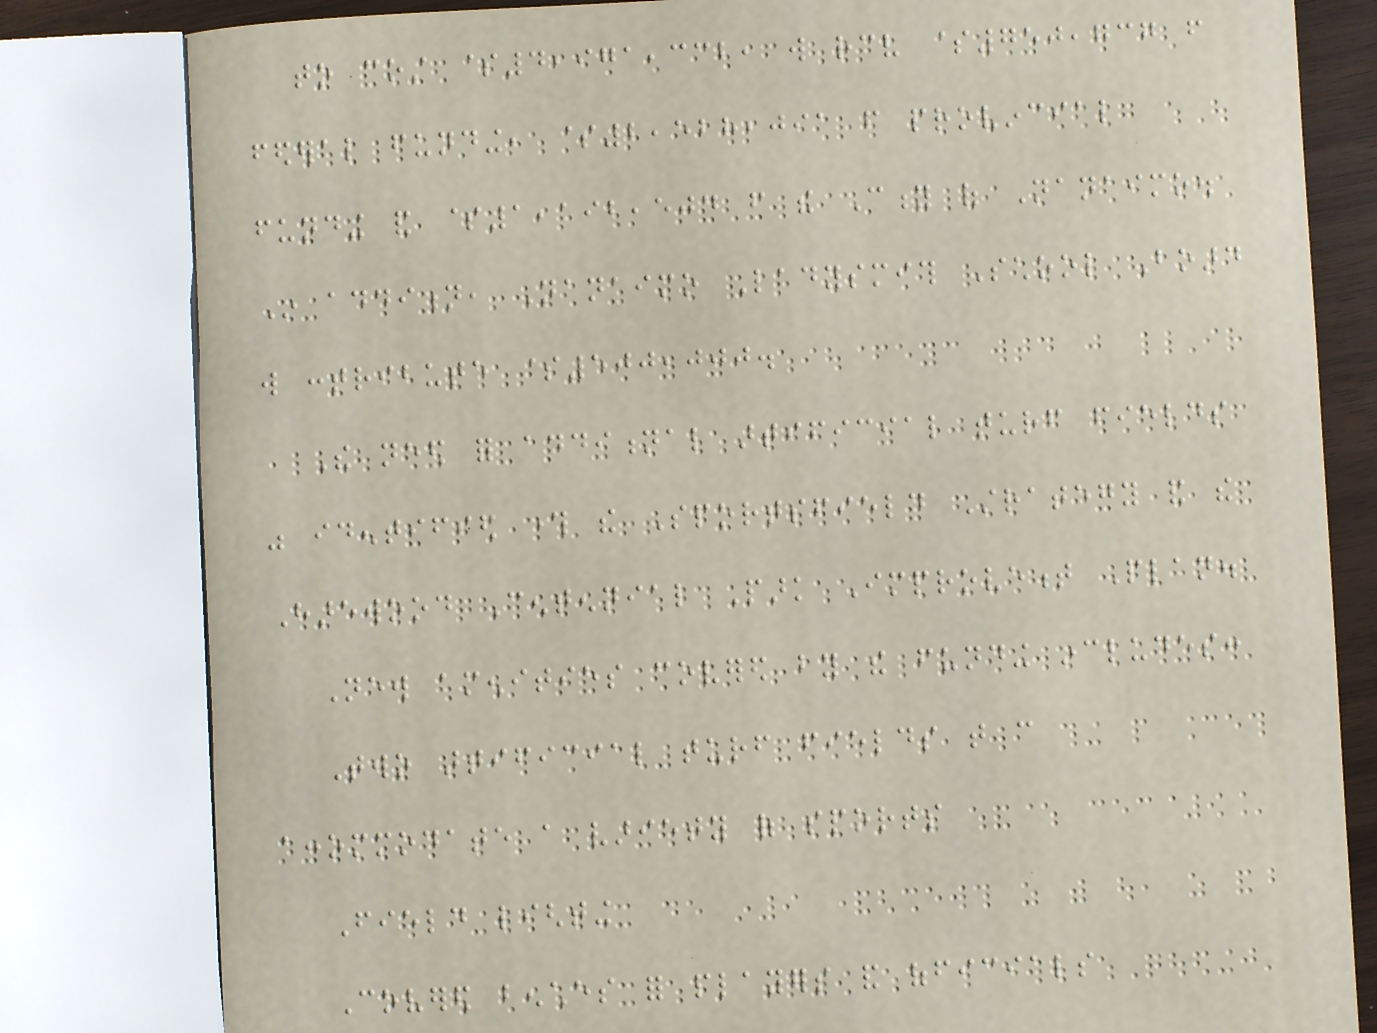to cost $4,971,332, will receive $750,737 from
federal funding, $2,528,091 from provincial
funding and $1,192,504 from the City of Nanaimo.
In addition, Nanaimo Ladysmith School Board
will contribute $500,000.
The need for additional artificial turf fields
was identified through the Sportsfield Strategy and the
Harewood Centennial Park Improvement Plan.
New amenities covered by the funding includes:
Two artificial turf fields that can
accommodate a variety of sports
Field lighting
Covered benches for players and officials
